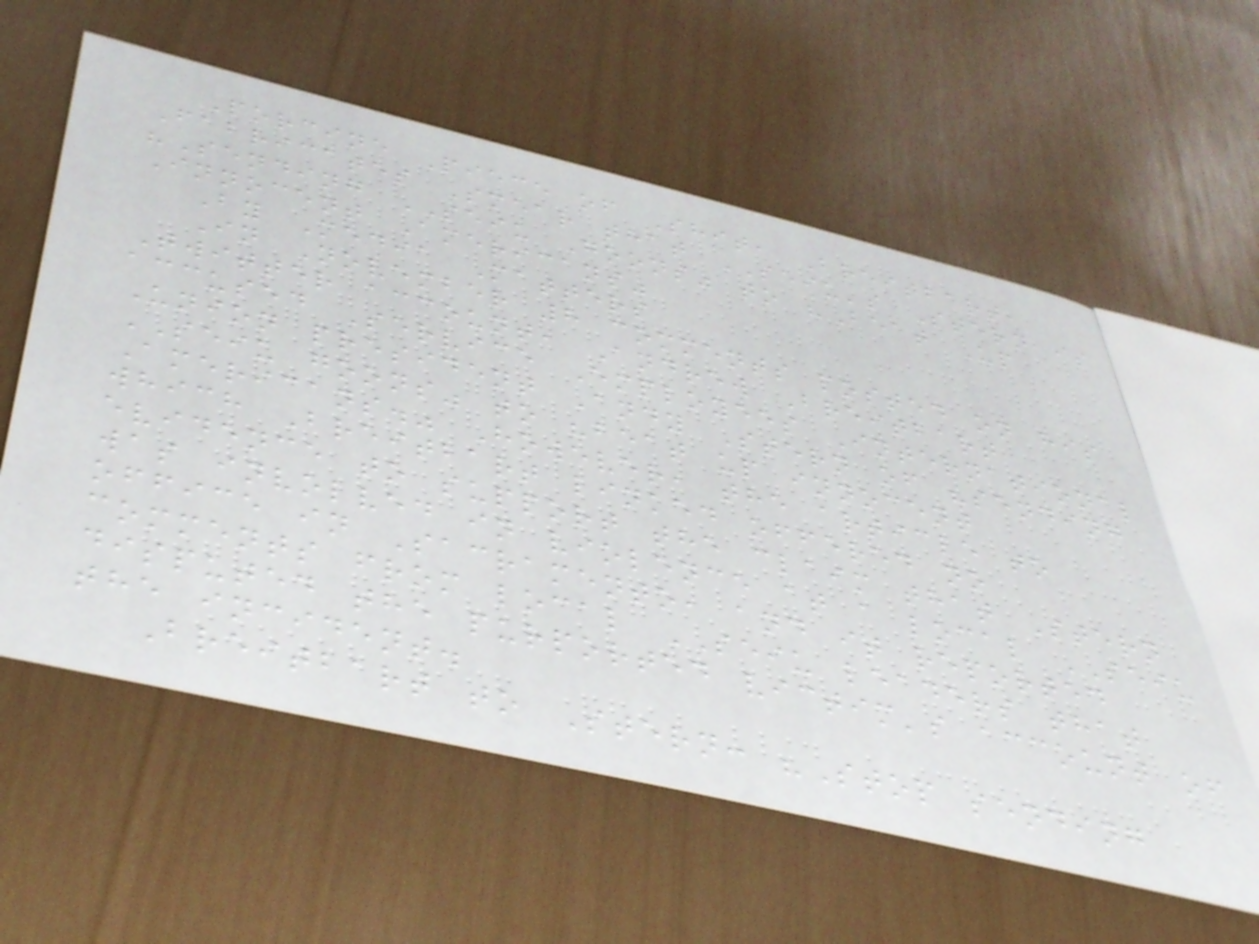Porcine Piece of Shit, Breitbart,
Fabricates Smear that SEIU's Stern is
"Sending SEIU Goons" to "Beat Up
Innocent Americans"
By Media Matters
In November 8 comments posted on his
Twitter account, Andrew Breitbart
accused Service Employees International
Union president Andy Stern of "sending
SEIU goons" to "beat up innocent
Americans." However, the article to
which Breitbart linked offered no
evidence to support the claim that Stern
was involved in violence at a local SEIU
office in Sacramento, and it reported
comments from local SEIU leaders that
disputed the purported victim's account of
the incident.
Breitbart to Stern: "Stop sending
